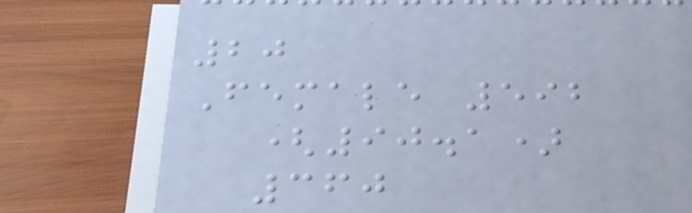20
Female 592
(90.1)
360
